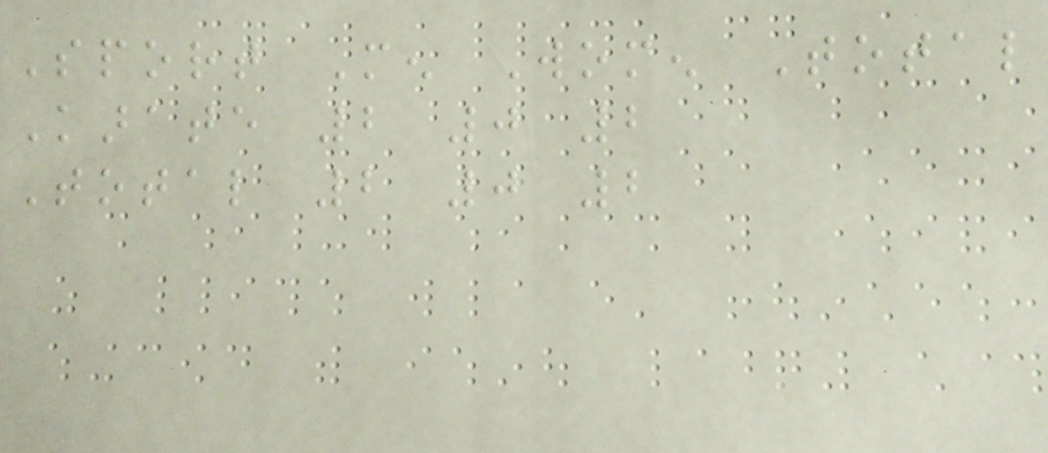Sport Men Women Total
Karate 2 0 2
Total 2 0 2
